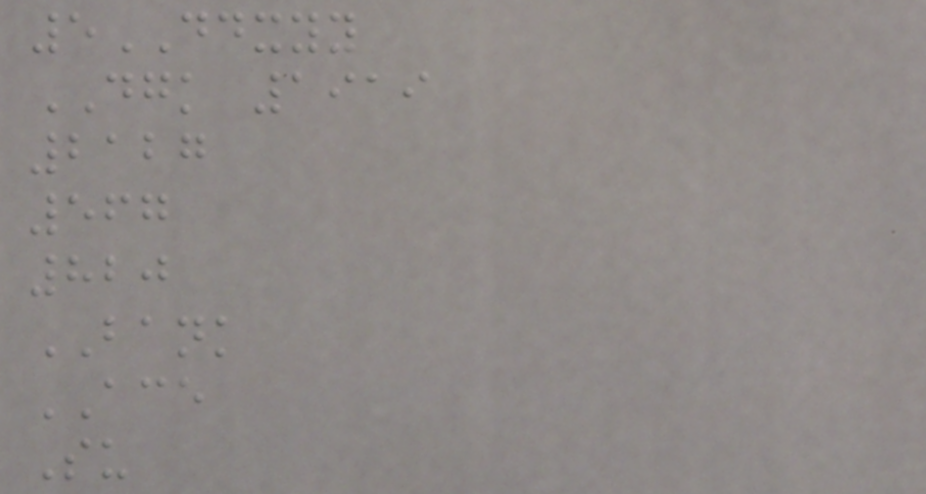5DDXYY
DGK 1919
2127
567
820
BANK
ACE
Su
